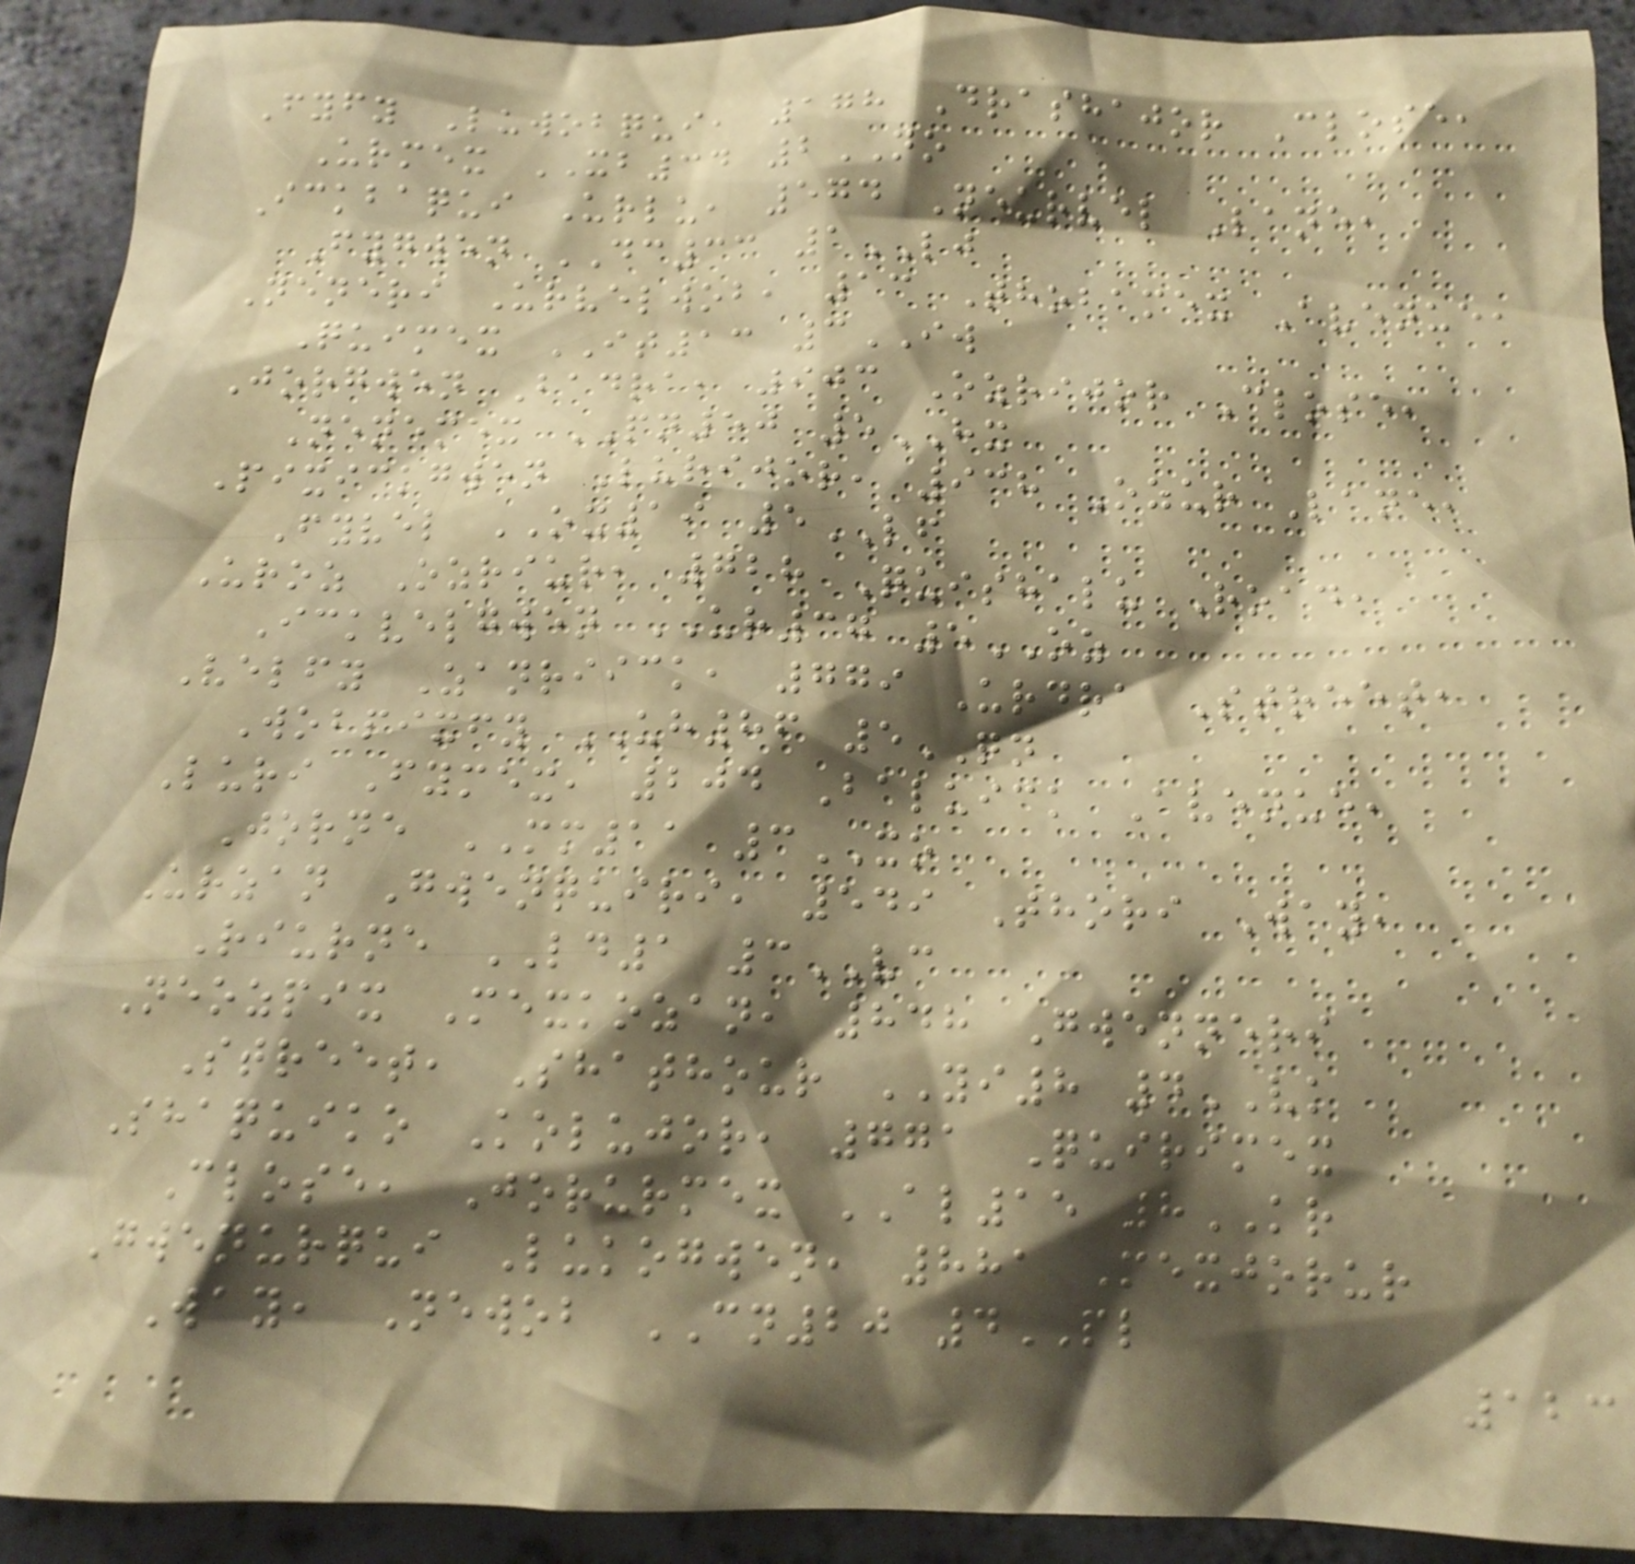Fyfy Luwobqui, 178 Drashajor Close,
Urmex XB34 2NO
Ickbaqui Urlu, 574 Neurvel Lane,
Fygwen DC33 1LJ
Neneri Urvelwob, 13 Thobamex Avenue,
Quimex IT13 3IW
Jorgwen Badra, 903 Ozrijor Close,
Nenemex PN50 5HX
Pixickgwen Lurijor, 938 Ozur Lane,
Fyvel OX19 5LF
Uroz Ozriur, 728 Quishalu Road,
Ickvelgwen UR37 5OZ
Velfy Zanriick, 779 Urdra Street,
Wobpixfy UH86 5QN
Luri Fymex, 204 Baluick Avenue,
Jorne MM11 3XO
Urzan Gwenquiri, 549 Thori Way,
Riurne LD1 3VC
Neozpix Mexkozan, 848 Gwenneri
Street, Shathour YI8 4VK
Shaquiko Kolujor, 771 Quirimex
Close, Jorurmex AL15 8KR
Gwenurqui Lukogwen, 881 Mexjorur
Way, Newob CN20 4PL
123
